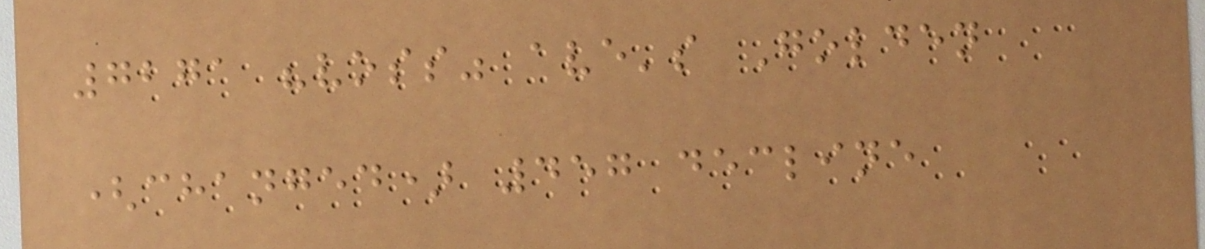7271 "voss" ave's Golden
(changed) 457 decline
